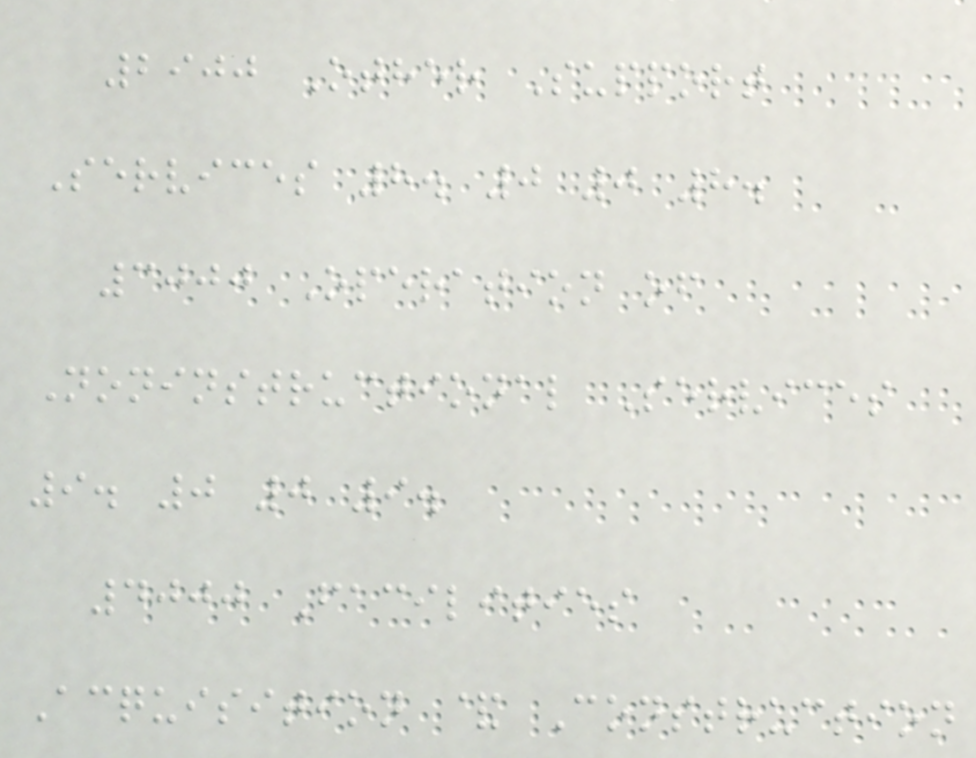2900 Other Support
Services 8. 0 0 8.
3000 Operation of
Noninstructional Services
9. 0 0 9.
4000 Facilities
Acquisition & Construction
